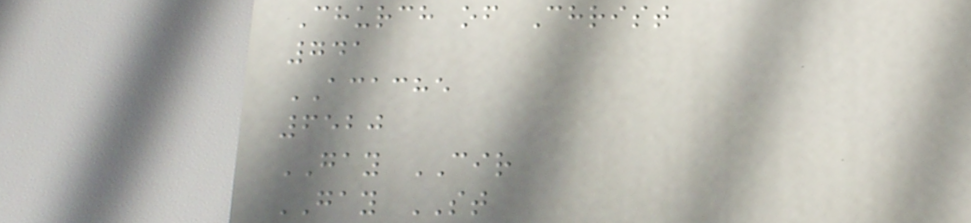Church of Christ
741
ACACHE
6520
GAY CIR
GAY ST
